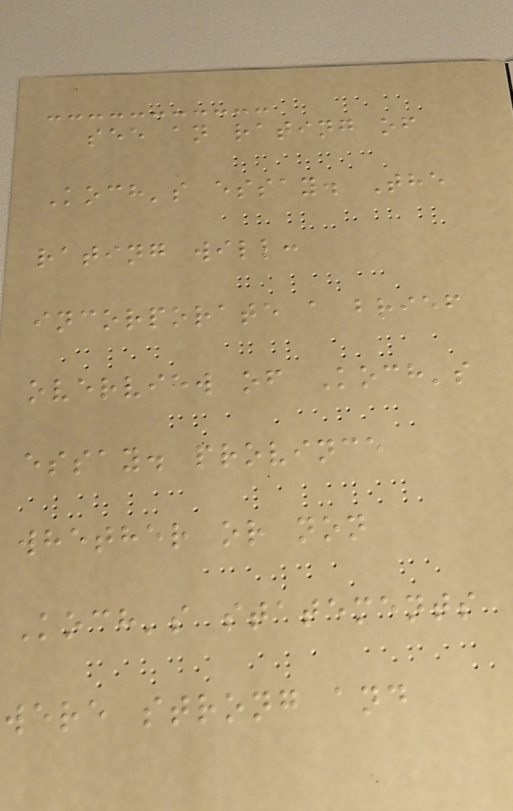see an rating of
Koch's essay. The
rating will:
incorporate a brief
overview of Koch's
essay. province
whether or non
Koch's statements
were strong and
